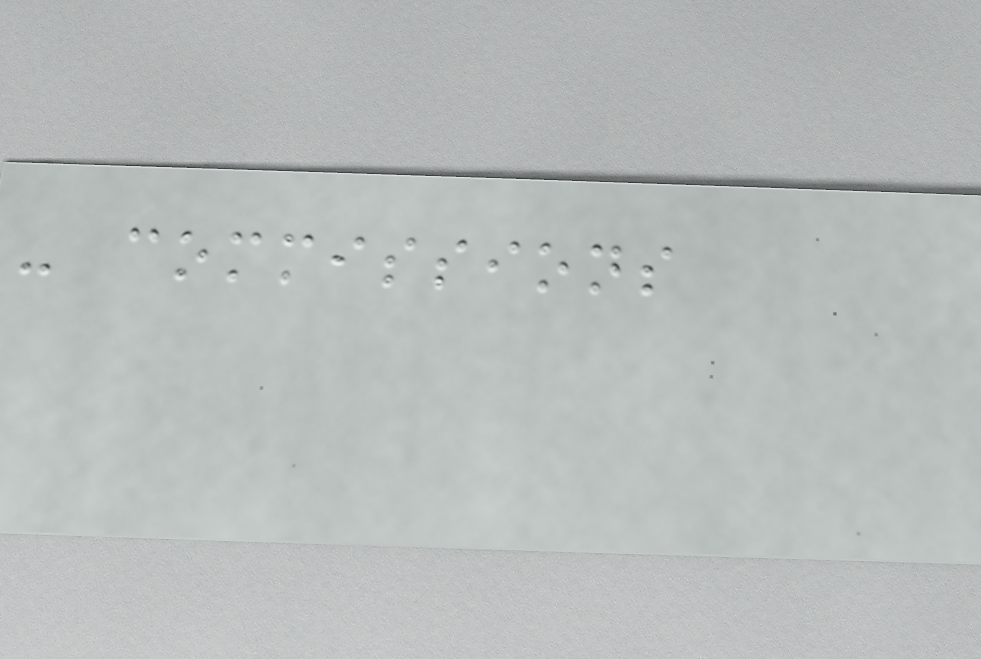- commissions
